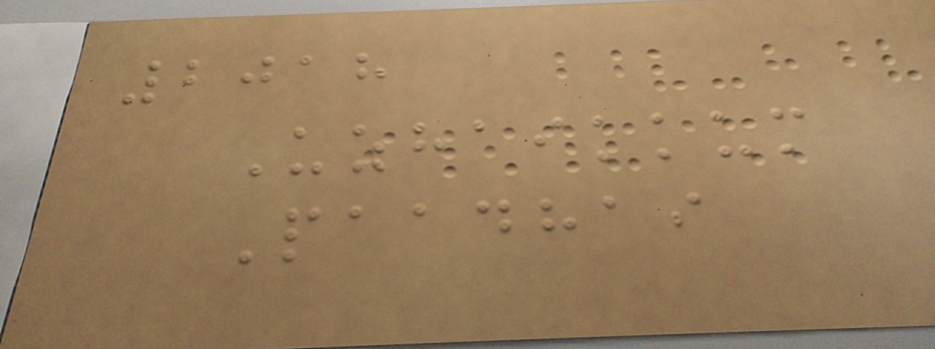2018
Uzhaikkum
Paadhai
